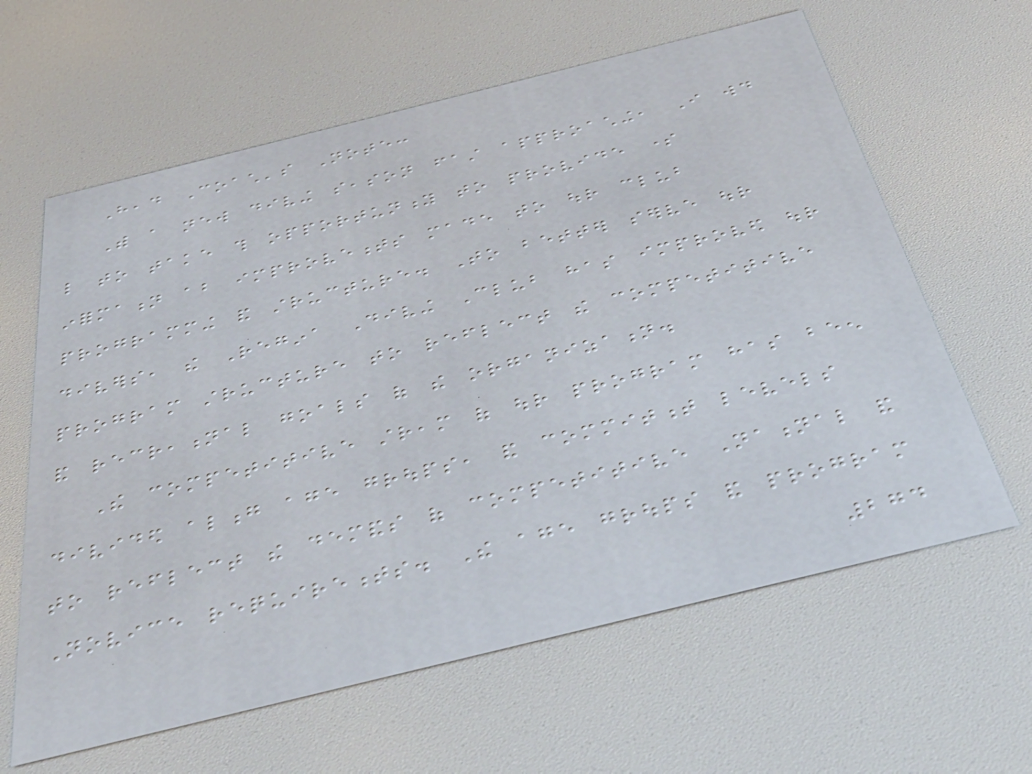Head Coach's Note:
With a new diving season fast approaching, I would
like to take this opportunity to provide some
information about improvements made to our club
programming and structure. To better serve our
divers, the Regina Diving Club has improved our
program structure to reflect the competitive
and recreational goals of the organization.
The competitive stream of our program has been
divided along age groups, and commitment levels
to reflect the demands of competitive National and
Novice requirements. The age groups and program
274
